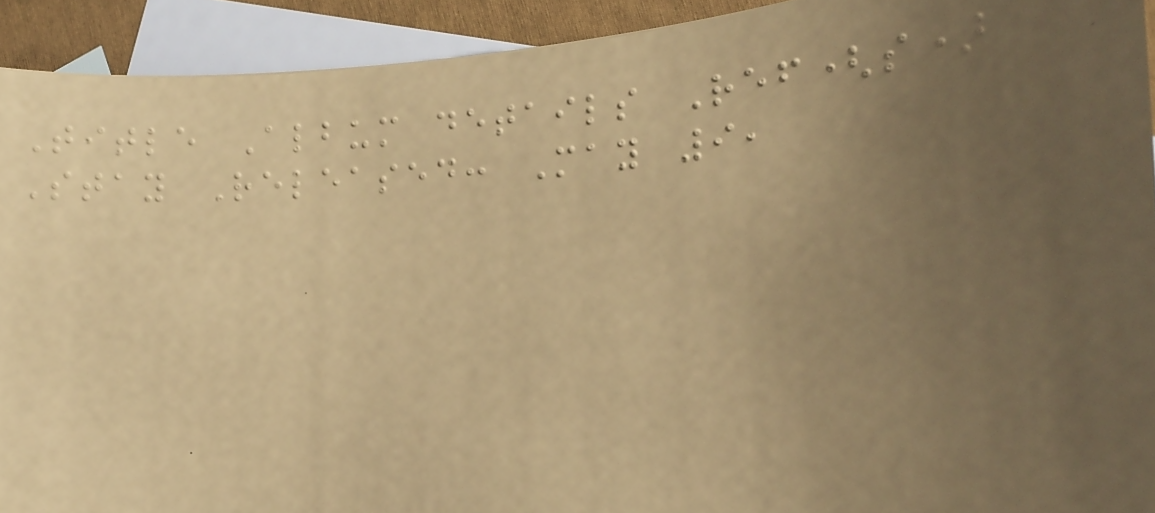Title Album details Ref(s)
Stay Released: May 9,
